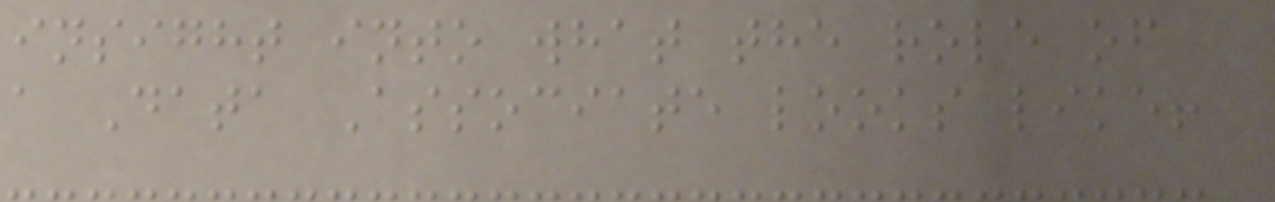insight into what the role of
a Data Associate looks like!
